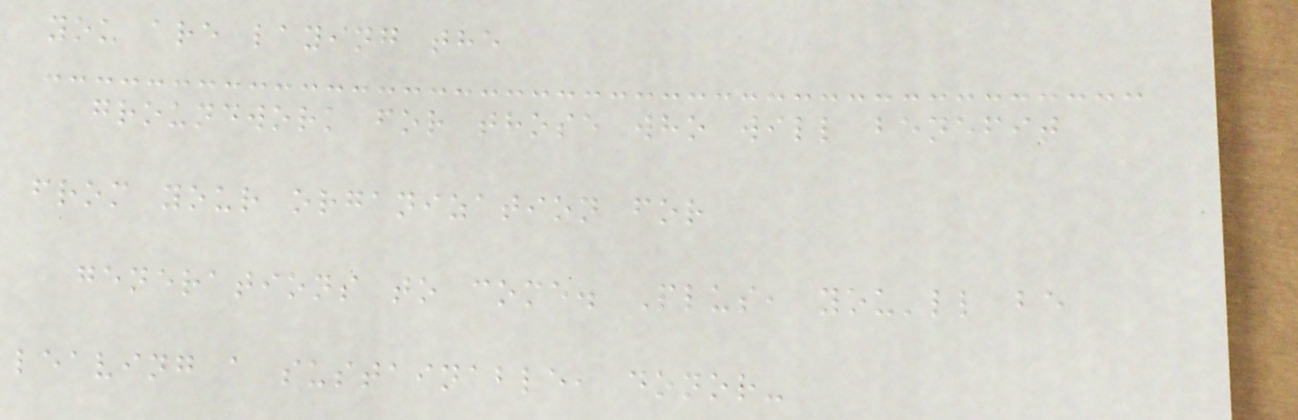you are laying the
groundwork for those who will benefit
from your organization for
generations to come. Plus, you'll be
leaving a sustainable, donor-
